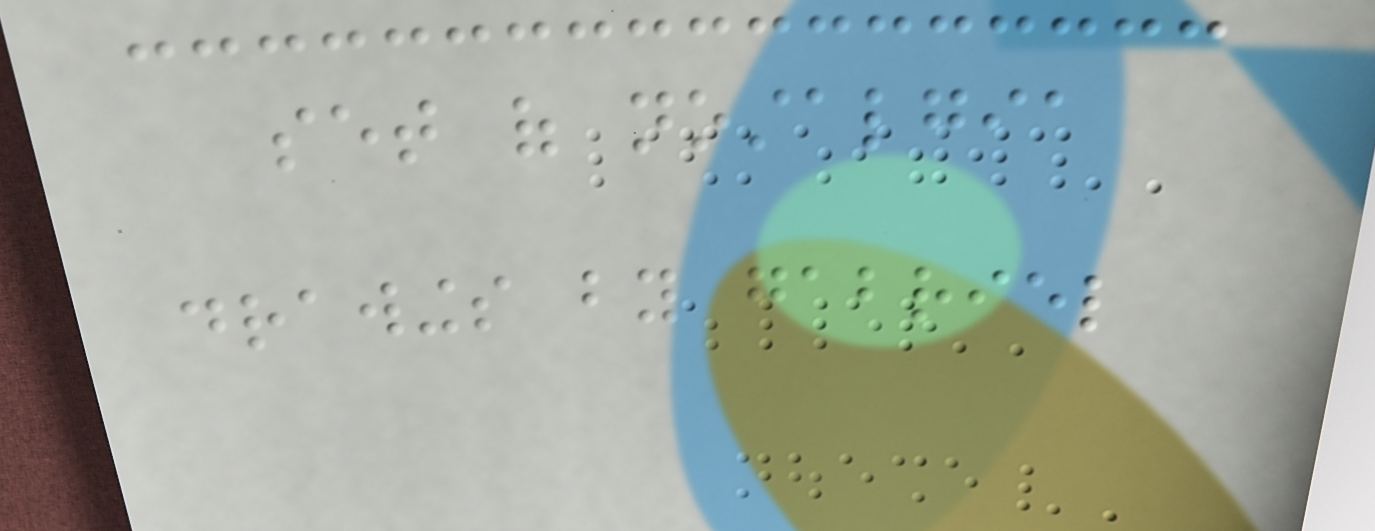set of nostalgia
drawings by gabriel
